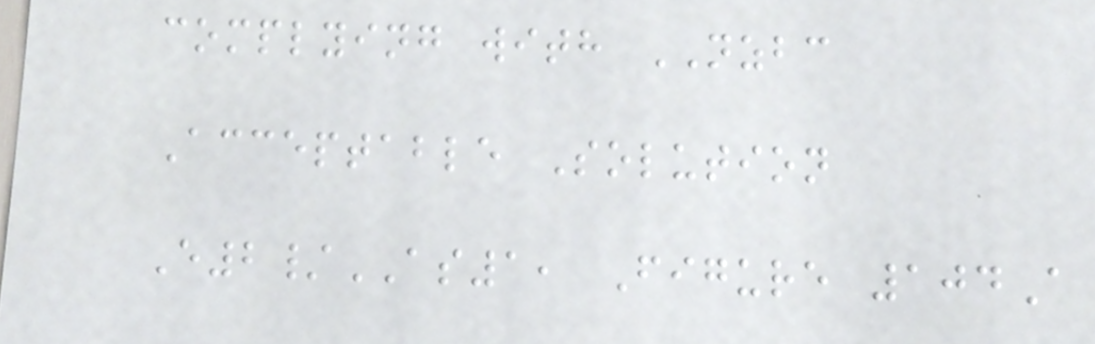complying with NZBC
Acceptable Solution
E2/AS1, Figure 104A
